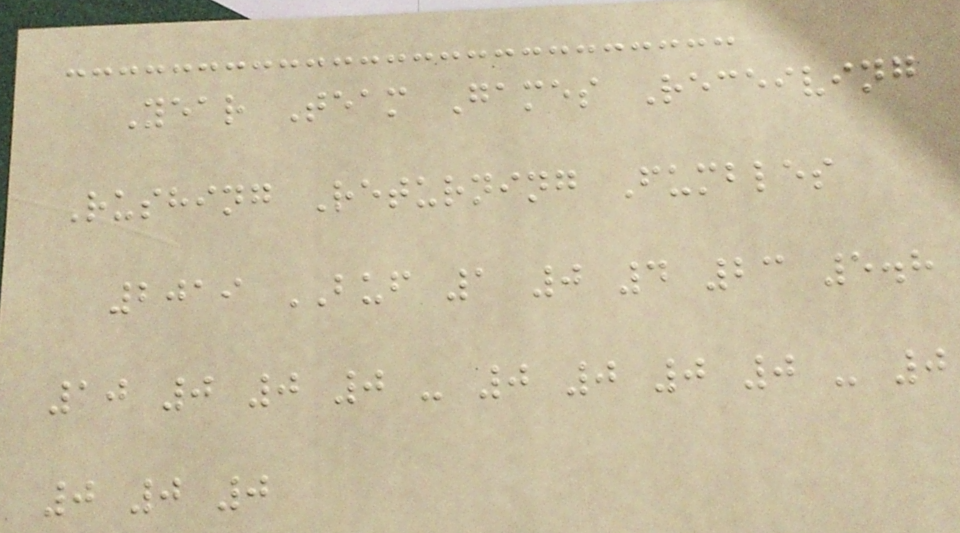Year Team Games Receiving
Rushing Returning Fumbles
2019 BUF 1 0 4 23 5.8
10 0 0 0 - 0 0 0 0 - 0
0 0 0
